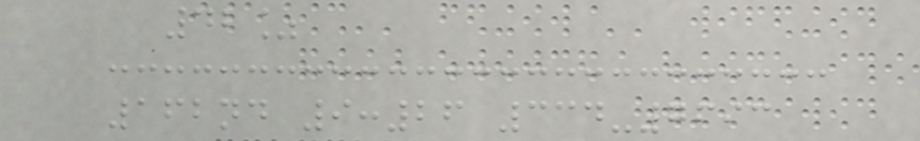42%
162nd 9:26 334-7693
